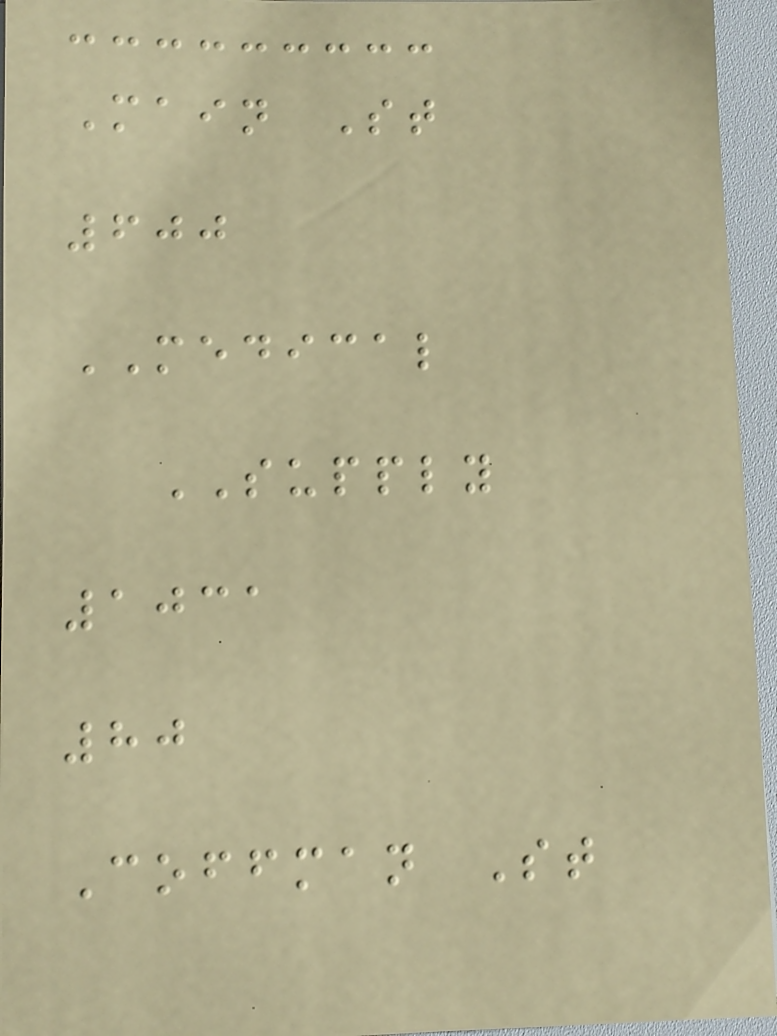Main St
600
MEDICAL
SUPPLY
1031
80
Coffman St
